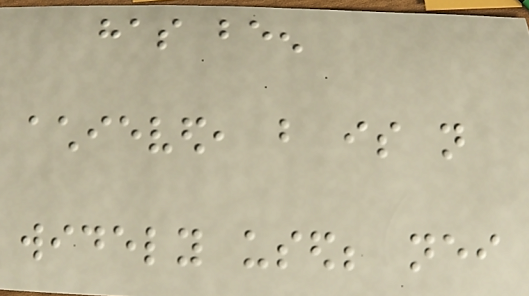has been
achieved, but is not
widely used; neither
